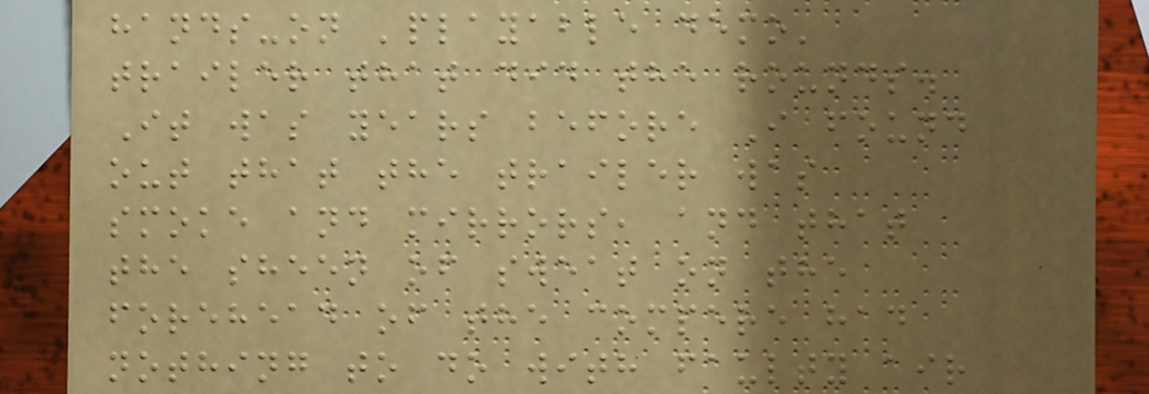hands-on 'playable demo'
trailer that did the rounds.
It was years before I found
out that the trailer was
smoke and mirrors, and that
the sheen of sweat on the
forehead of the compere had
nothing to do with faulty air
